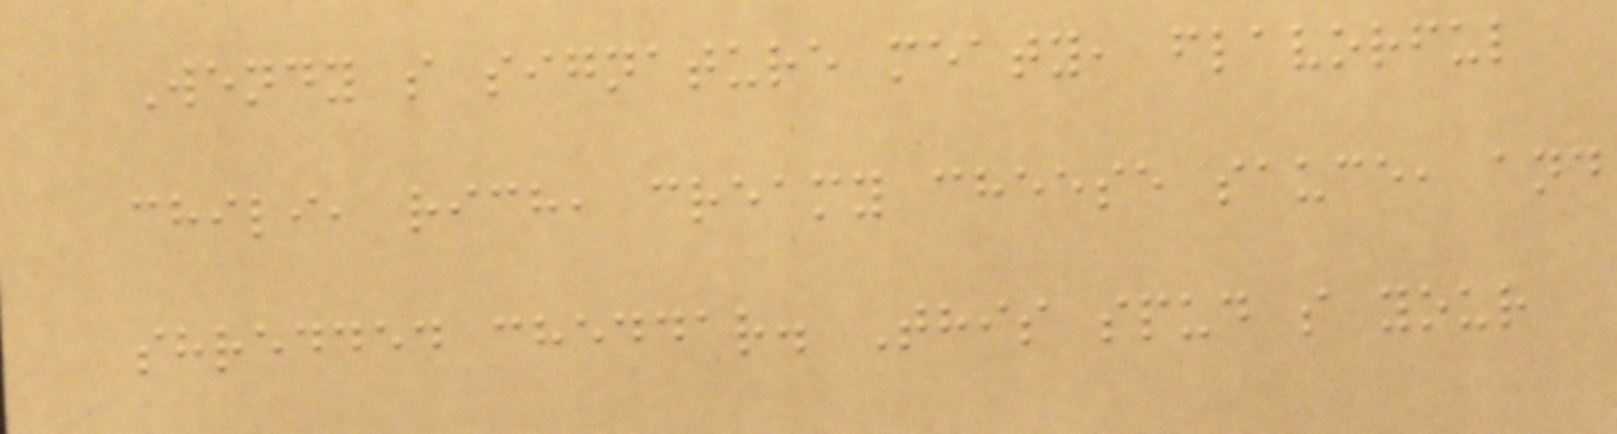Wendy s signature meaty, flavorful
chili, rich, creamy cheese sauce, and
shredded cheddar. This spud s your
